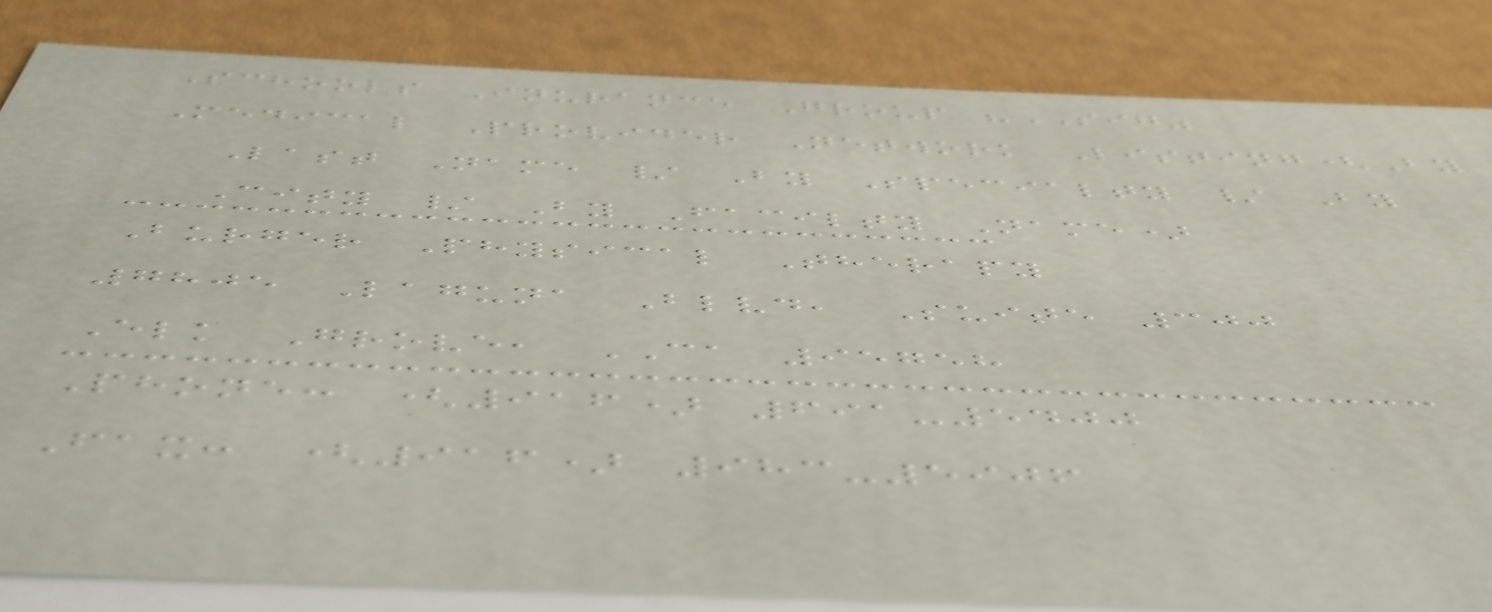Schools Inurance Group "SIG"
Medical Provider Network Listing(By
Last Name / By Specialty / By
City / By Facilty Name)
Burger Physical Therapy
7805 Laguna Blvd, Suite 300
Elk Grove, CA 95758
Phone: (916) 691-5400
Fax: (916) 983-5906
